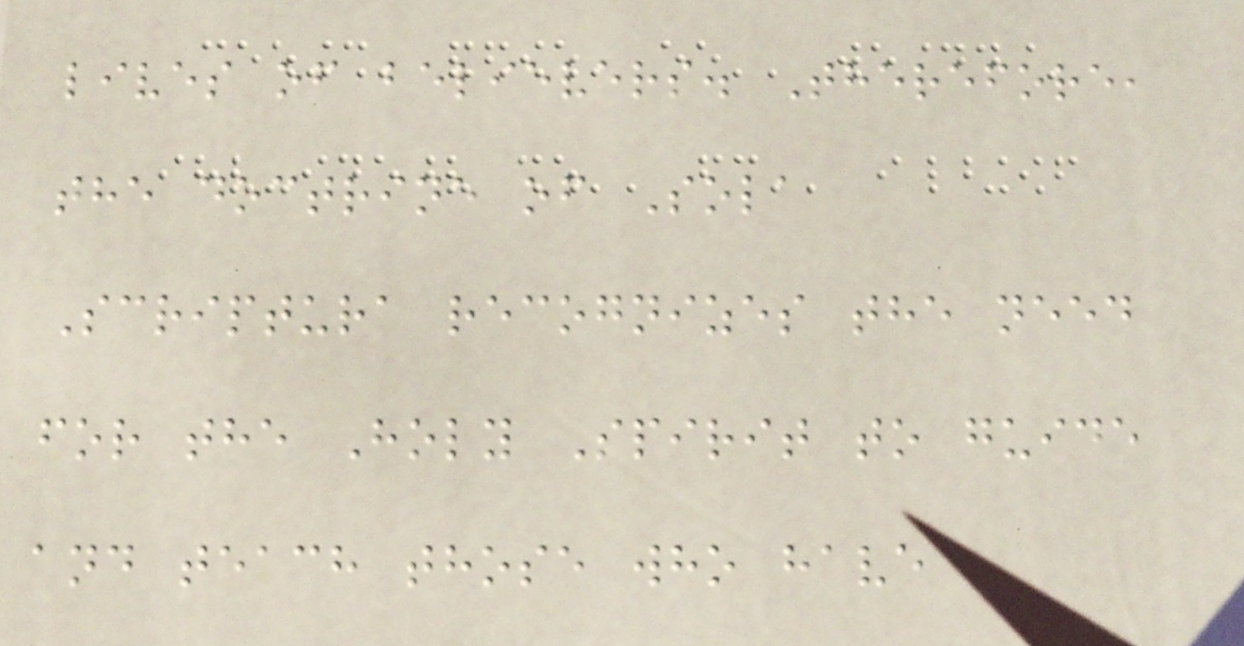lives of believers. Therefore,
the doctrine of Sola
Scriptura recognizes the need
for the Holy Spirit to guide
and teach those who have
